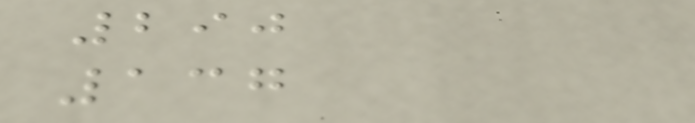290
137
